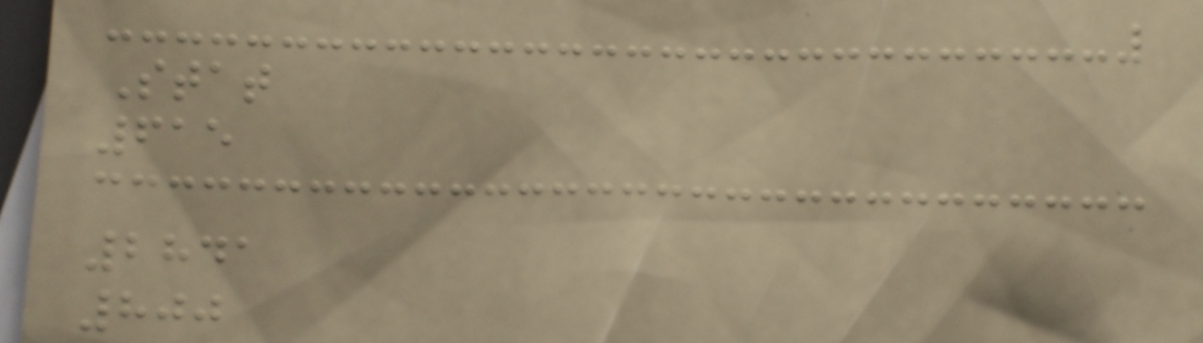Stat
615
2841
800
